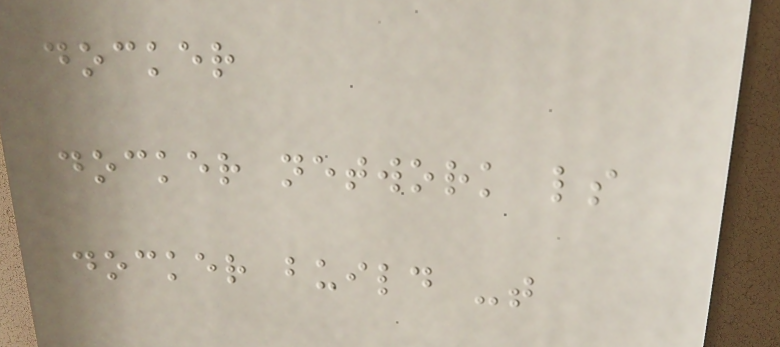docker
docker network ls
docker build -t
